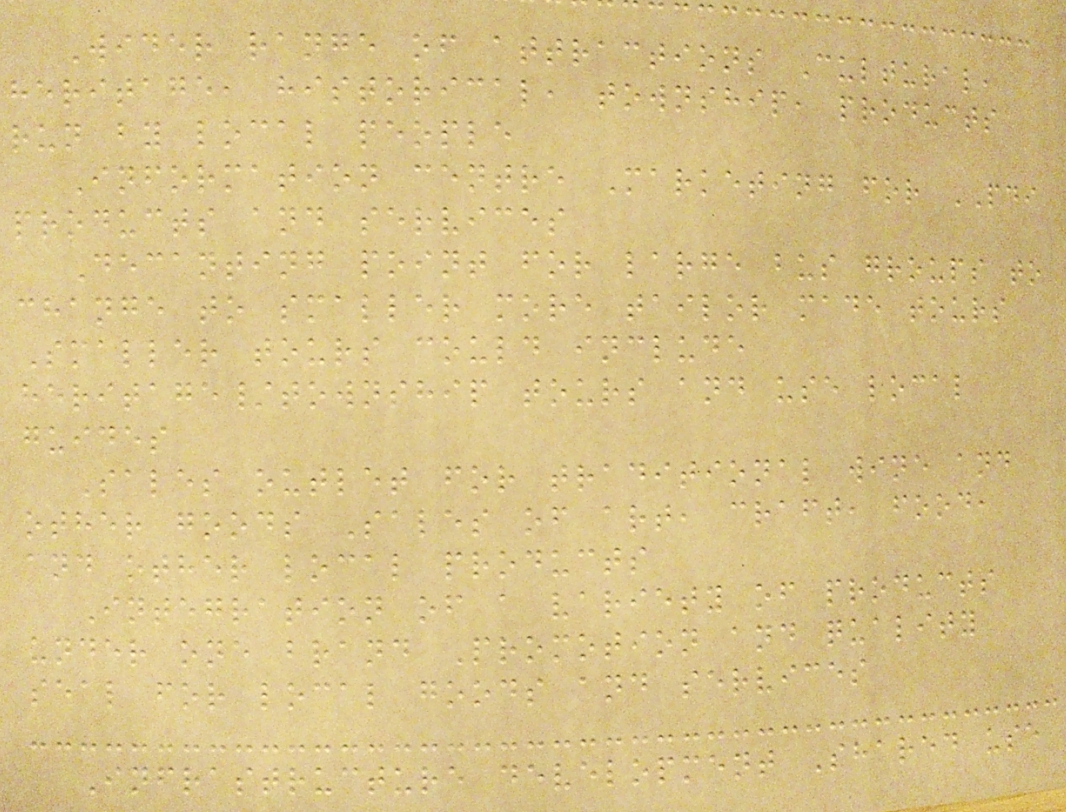Wider range of attractions Cultural,
heritage, historical, township, products
run by local people
Information centre Marketing for PDI
products and services
Decanting point for large bus groups to
change to smaller more tailor made tours
Smaller tours could include
heritage/township tours and use local
guides
Sales outlet for traditional wine and
other goods Sales of art, craft, food,
and other local products
Integration of a variety of products
under one brand Promotion and quality
seal for local goods and services
Infrastructure development Shared use
